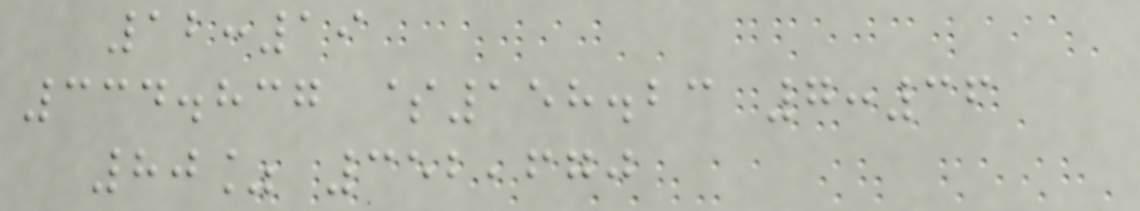12:19
334.837 $158.23 7:36
80% 352,670
